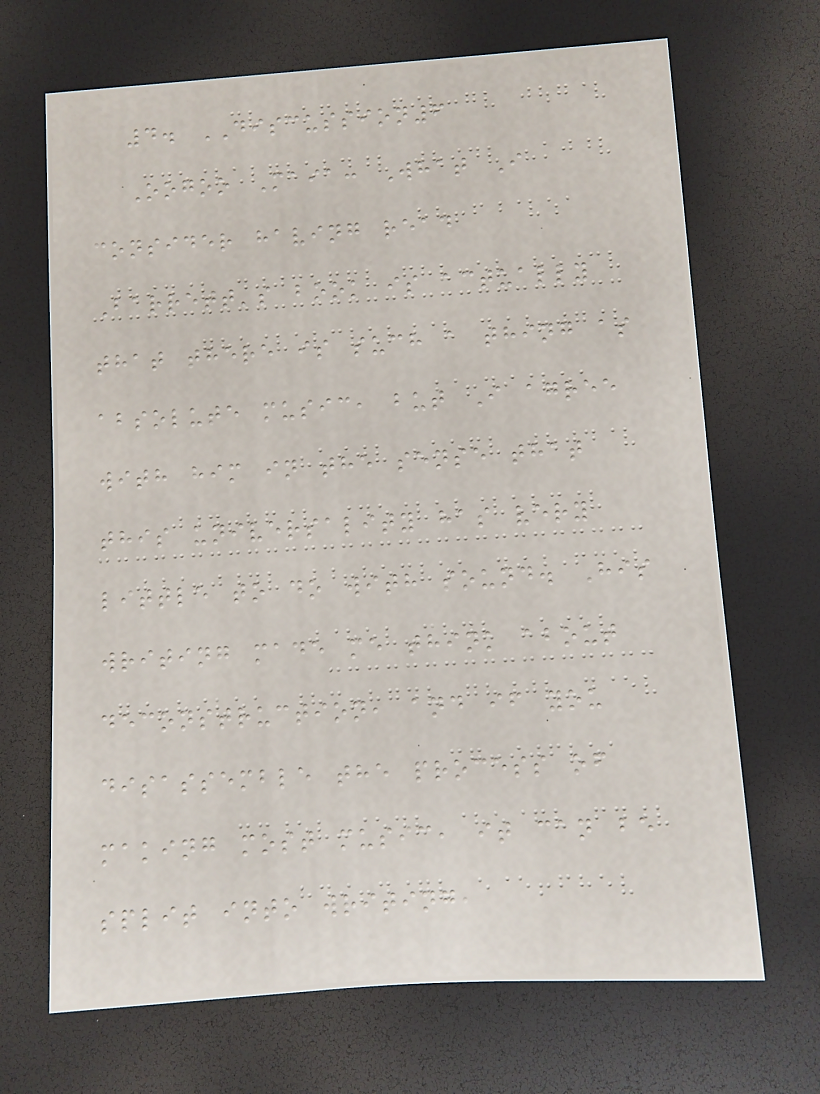4. DISCUSSION6
Oogoo Maia: What I
consider having read
Barrett's book is actually
that there is such a thing as
absolute music, but I agree
with him in the sense that
this universality has very
little to do with sound. His
writing made me think about
deconstruction, and if you
disassemble the process of
making most music, it can be
split into writing,
